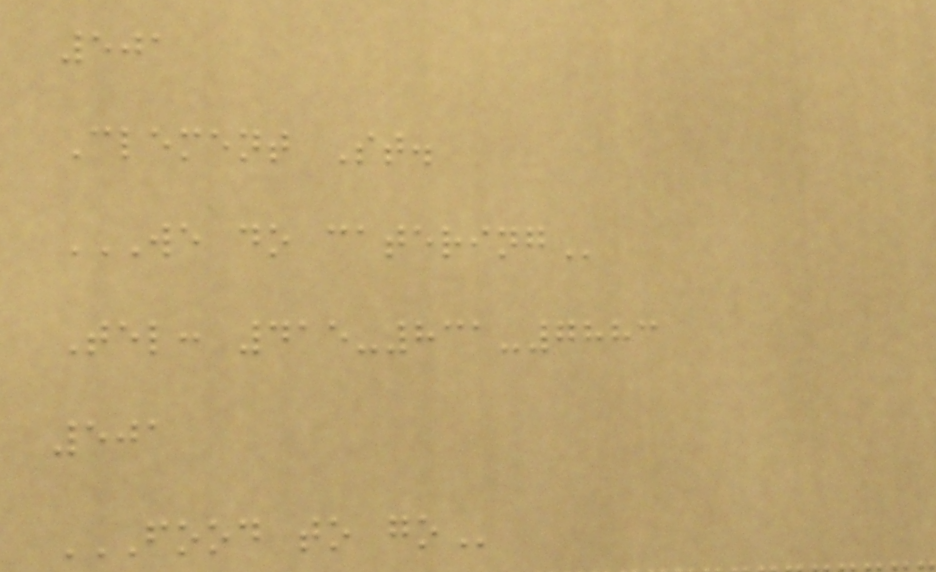501
Clement St.
WE DO CATERING
Tel: 415-831-7883
501
FOOD TO GO
